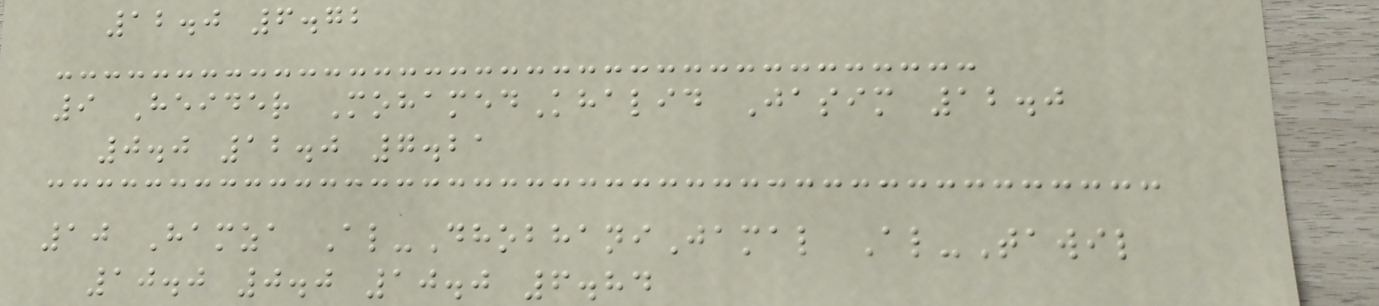12.0 6.72
9 Heider MohamedKhalid Jasim 12.0
0.0 12.0 7.21
10 Hamza Al-DhobhaniJamal Al-Tawil
10.0 0.0 10.0 6.84
